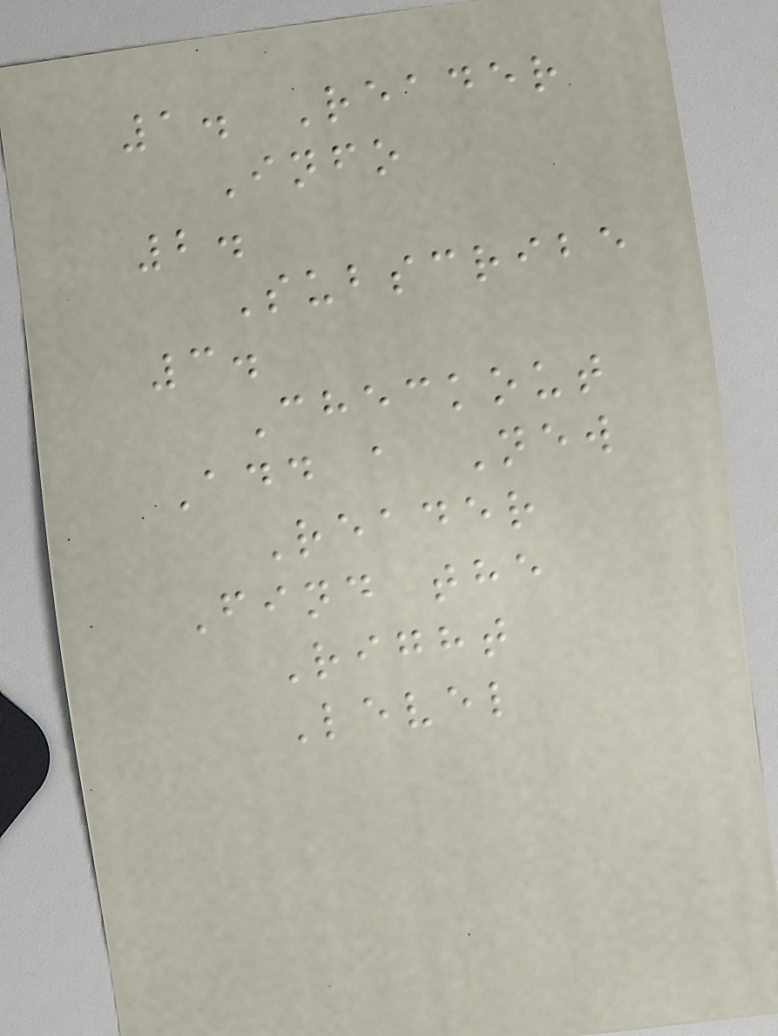1. Reader
Info
2.
Subscribe
3.
Checkout
Add a New
Reader
Find the
Right
Level
